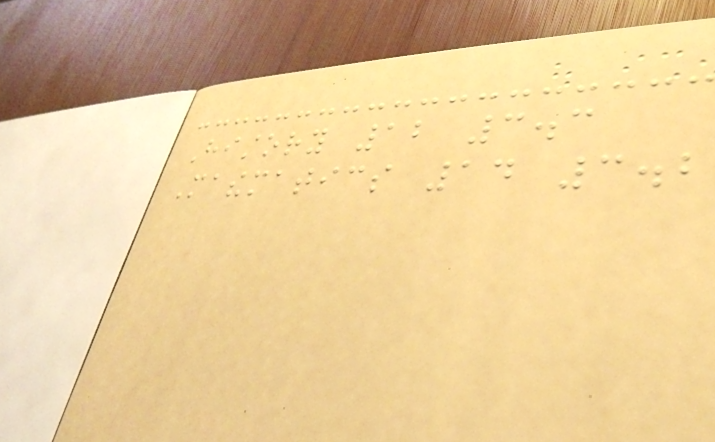History 12 3.3
Mathematics 14 3.2
